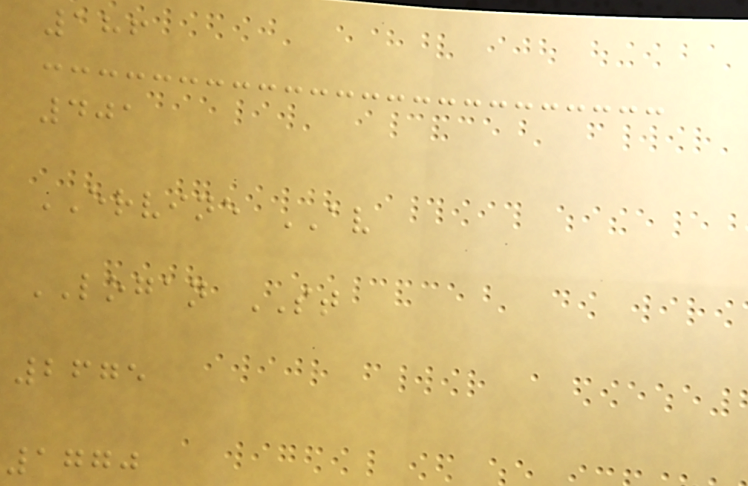186
401
ERVINE AV
LOGAN ST
2675
1770
